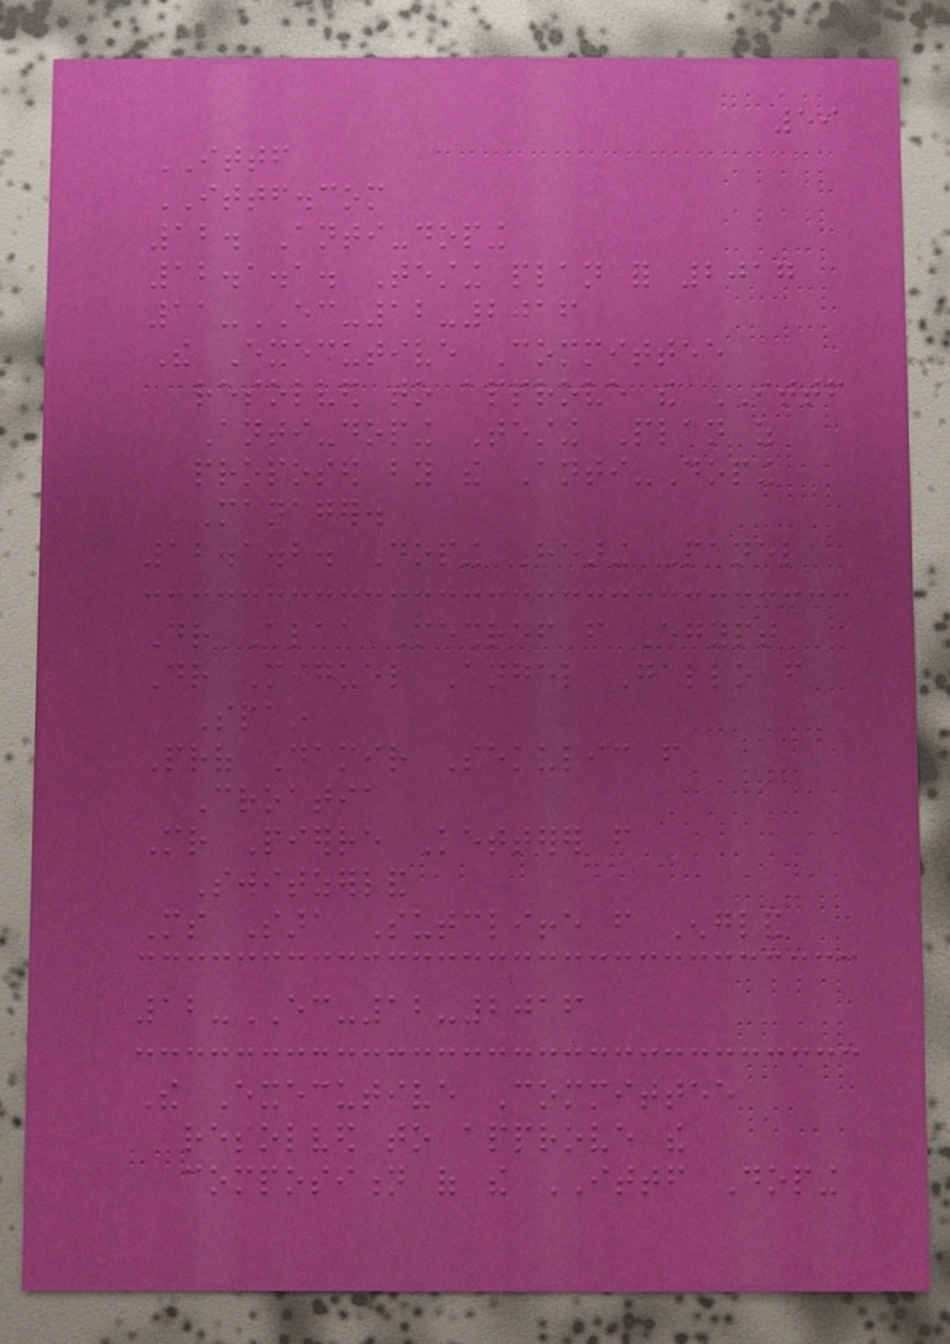59
ITTF
ITTF.com
12. Anti-doping
12.1.1. Testing plan for 2017
11-EC-12-2016
The Executive Committee
resolved to approve the ITTF
Anti-doping Testing Plan as
proposed by the Anti-Doping
Manager.
12.1.2. Doping Hearing Panel
Dr Alaa Meshref from Egypt
Dr Miguel Angel Gallo from
Spain
Prof Damir Sekulic from
Croatia
Mr Pierre Ketterer from
Switzerland
Ms Sara Sutcliffe from England
12-EC-12-2016
The Executive Committee
resolved to approve the
composition of the ITTF Doping
